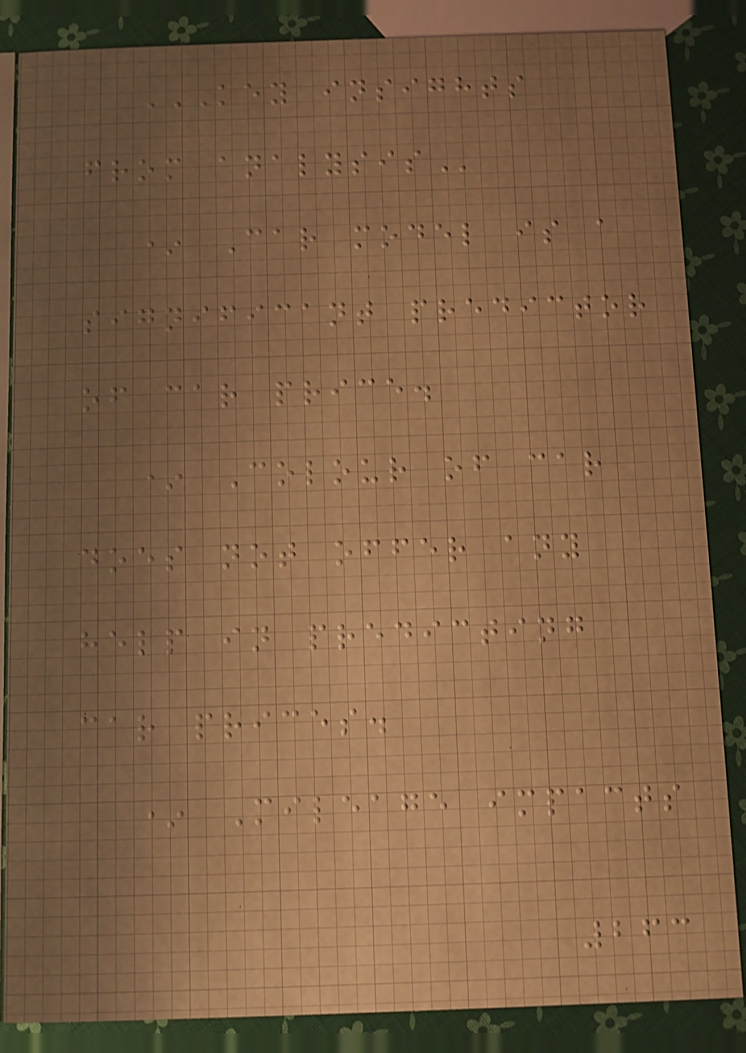KEY INSIGHTS
FROM ANALYSIS
* Car model is a
significant predictor
of car price.
* Colour of car
does not offer any
help in predicting
car prices.
* Mileage impacts
263
